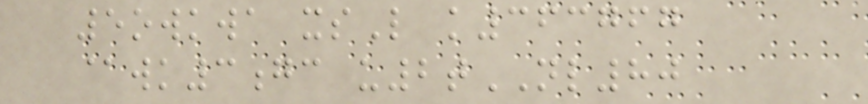5owkwa xsL k363767
@wk3gc u2tNL80
